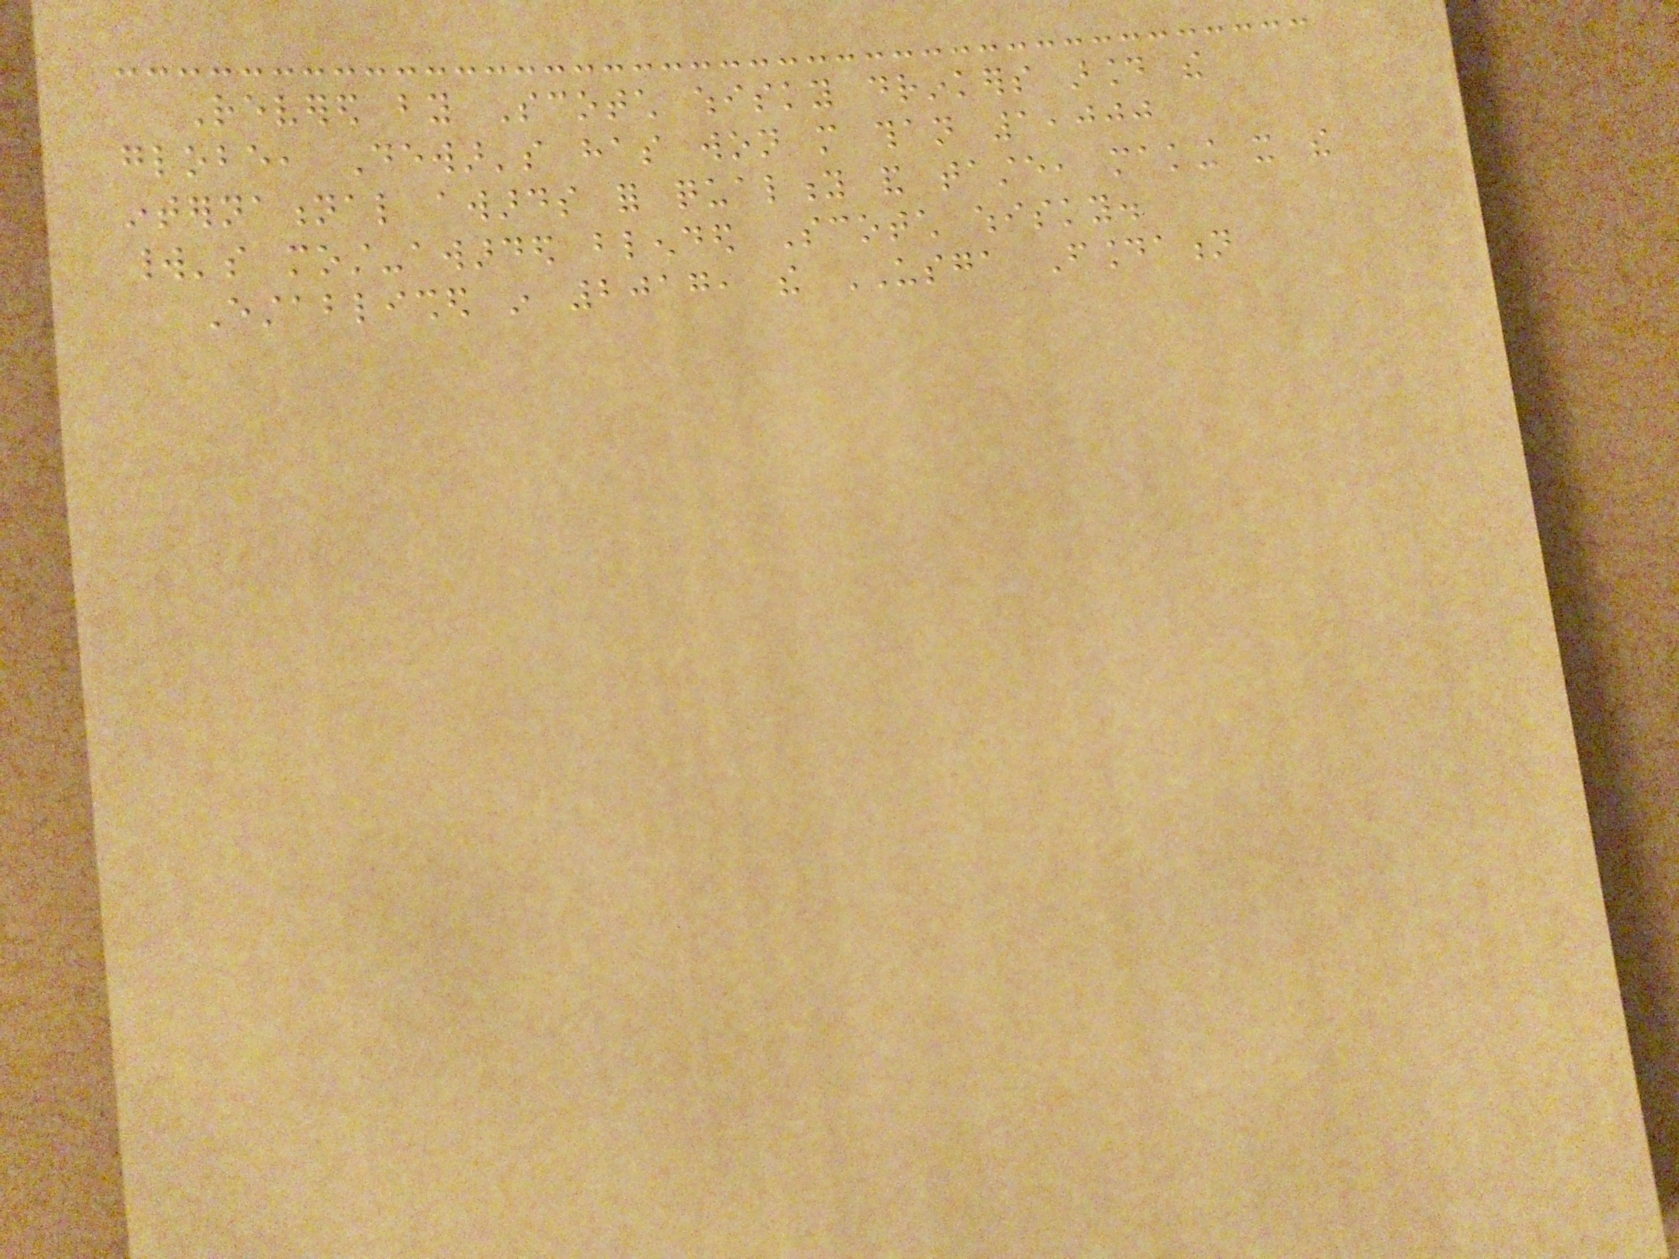Revered by Scotch whisky drinkers around the
globe, Dewar's has won more than 1,000
international awards for quality and taste, making it the
world's most-awarded blended Scotch whisky.
Established in 2017, the USGA Foundation
